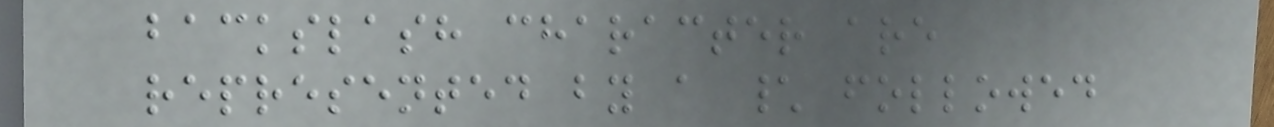backslash character are
represented by a \ followed
